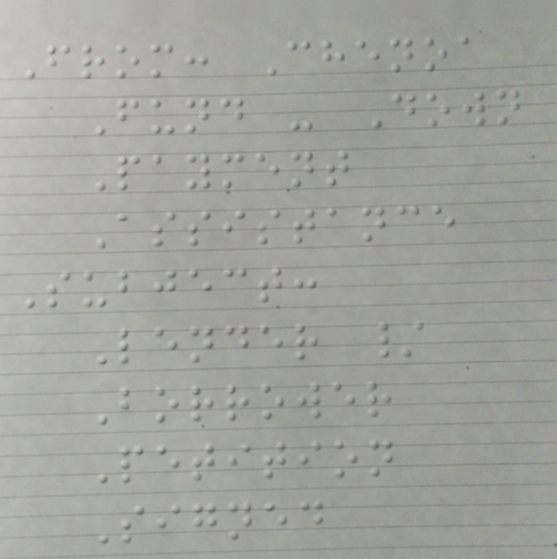From: Chenoa
Fund - Down
Payment
Assistance
Subject:
Lender /
Borrower
Petition
Signed
